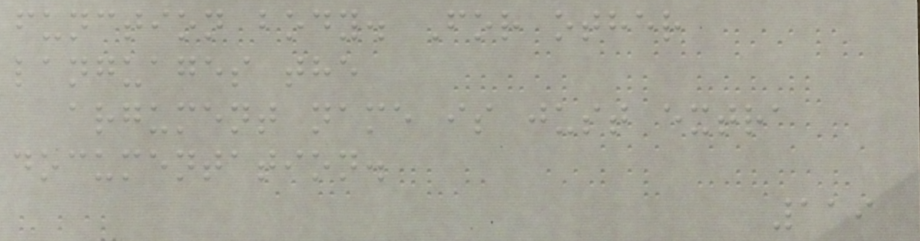function body. For other
languages the
argument name is just extra
documentation.
119
